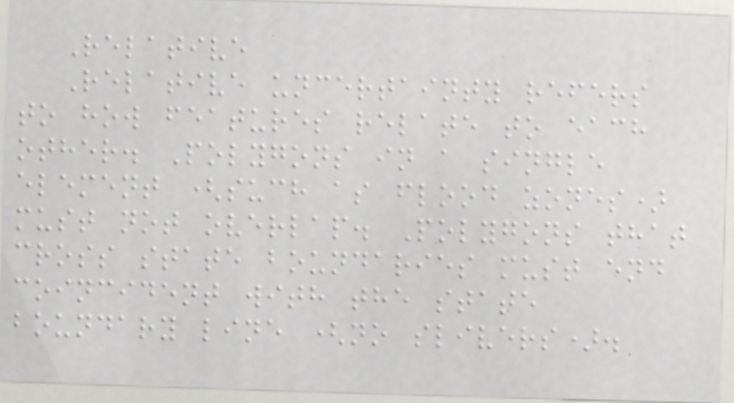Relative
Relative uncertainty refers
to how features relate to each
other. Polygons in a single
element (such as flood zones)
must not overlap. Polygons that
cross state boundaries must end
coincident with the state
boundary line (no slivers).
